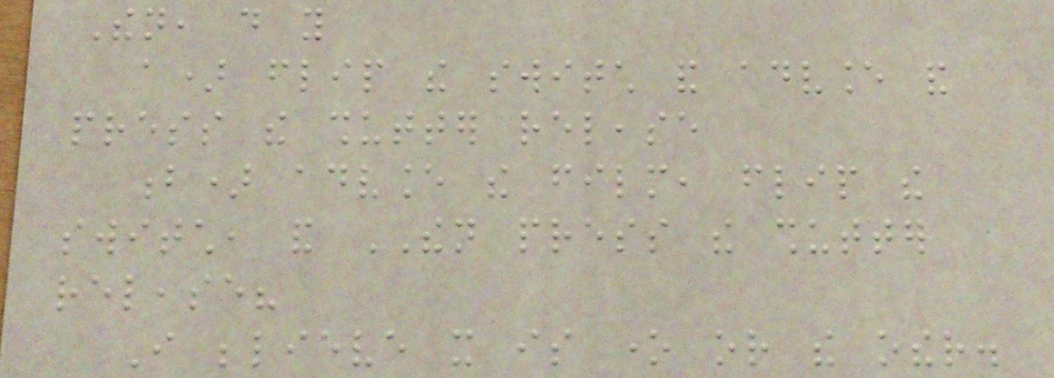Then, do you
a) flip the switch and advance and
press the shutter release
b) advance the film, flip the
switch, and THEN press the shutter
release?
I believe it is one or the other.
